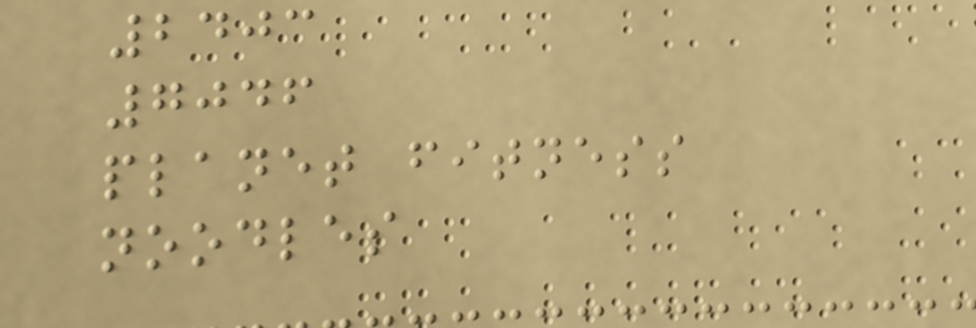2403
7046
planet fitness
noodles
